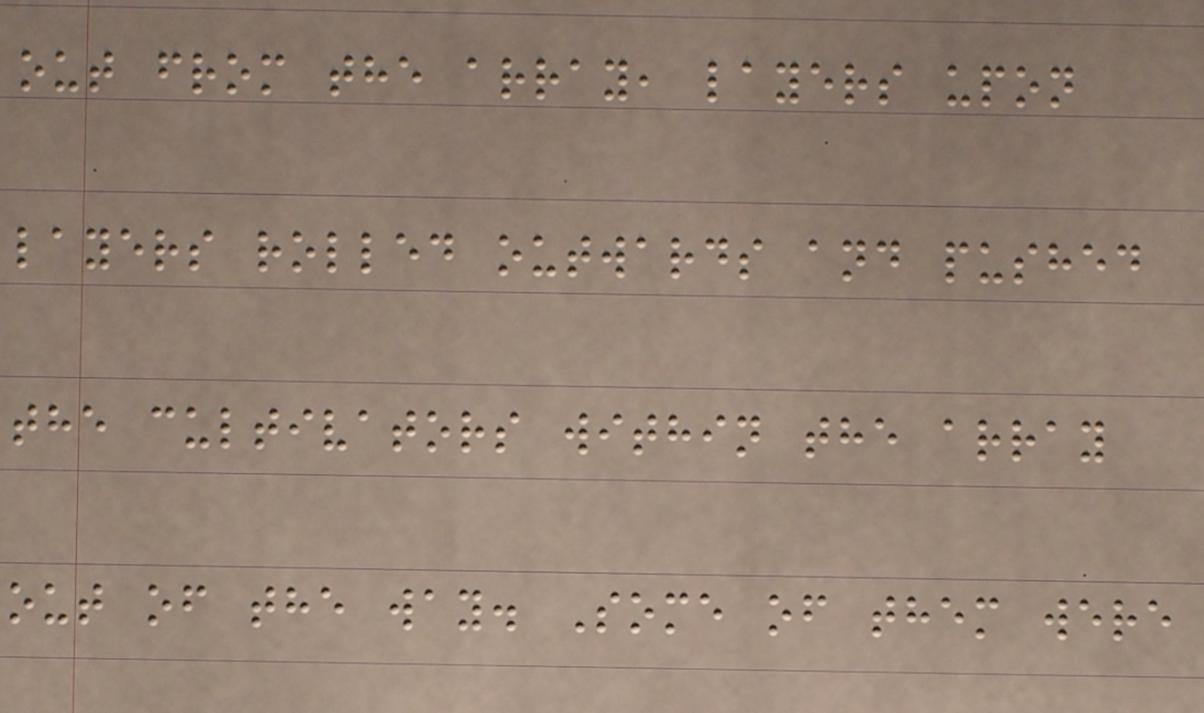out from the array, layers upon
layers rolled outwards and pushed
the cultivators within the array
out of the way. Some of them were
